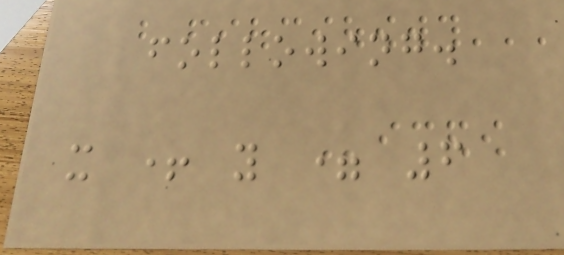following.
x + y = 6
